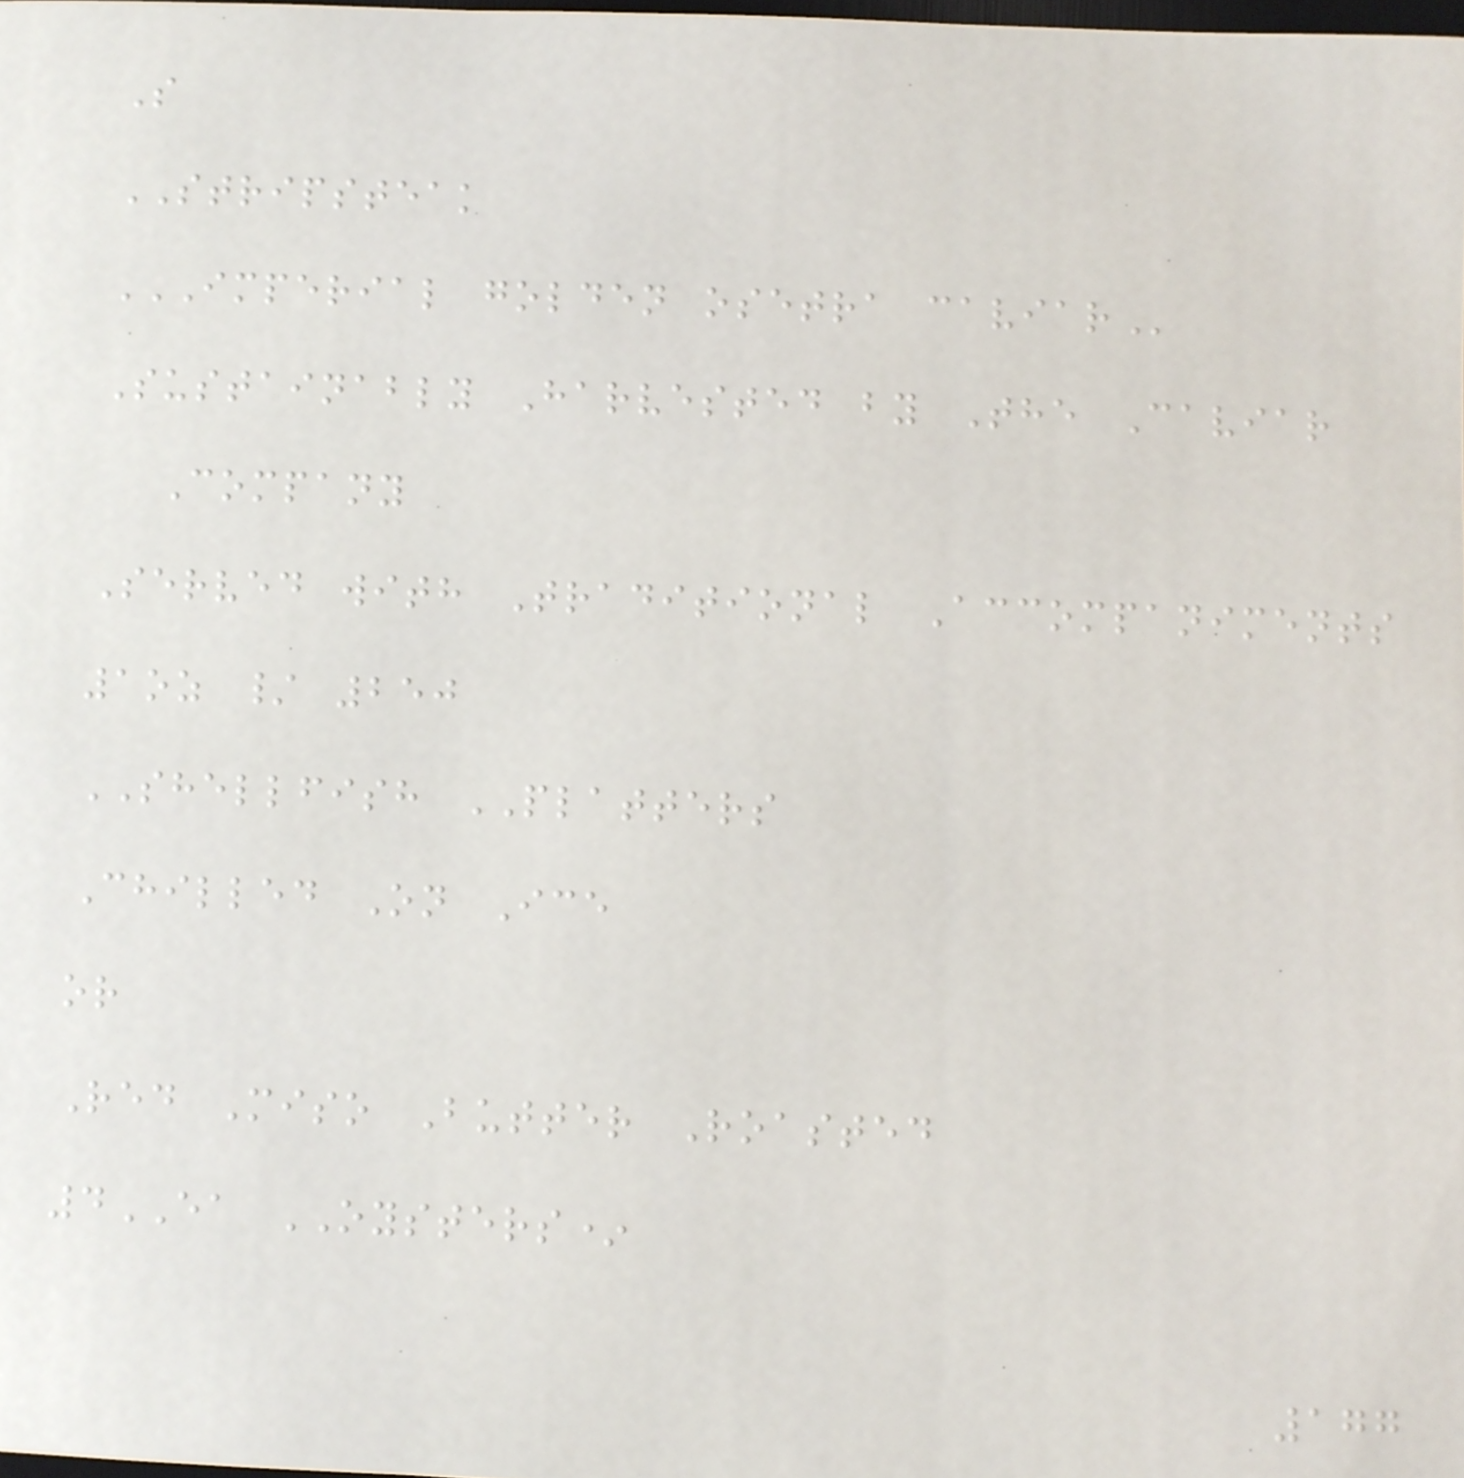S
STRIPSTEAK
IMPERIAL GOLDEN OSETRA CAVIAR
Sustainably Harvested by The Caviar
Company
Served with Traditional Accompaniments
1oz / 250
SHELLFISH PLATTERS
Chilled On Ice
or
Red Miso Butter Roasted
4EA OYSTERS*
177
